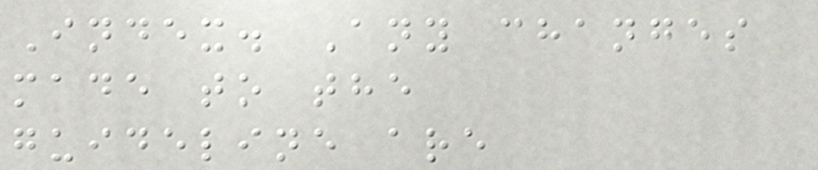Index. Any changes
made to the
guideline are
